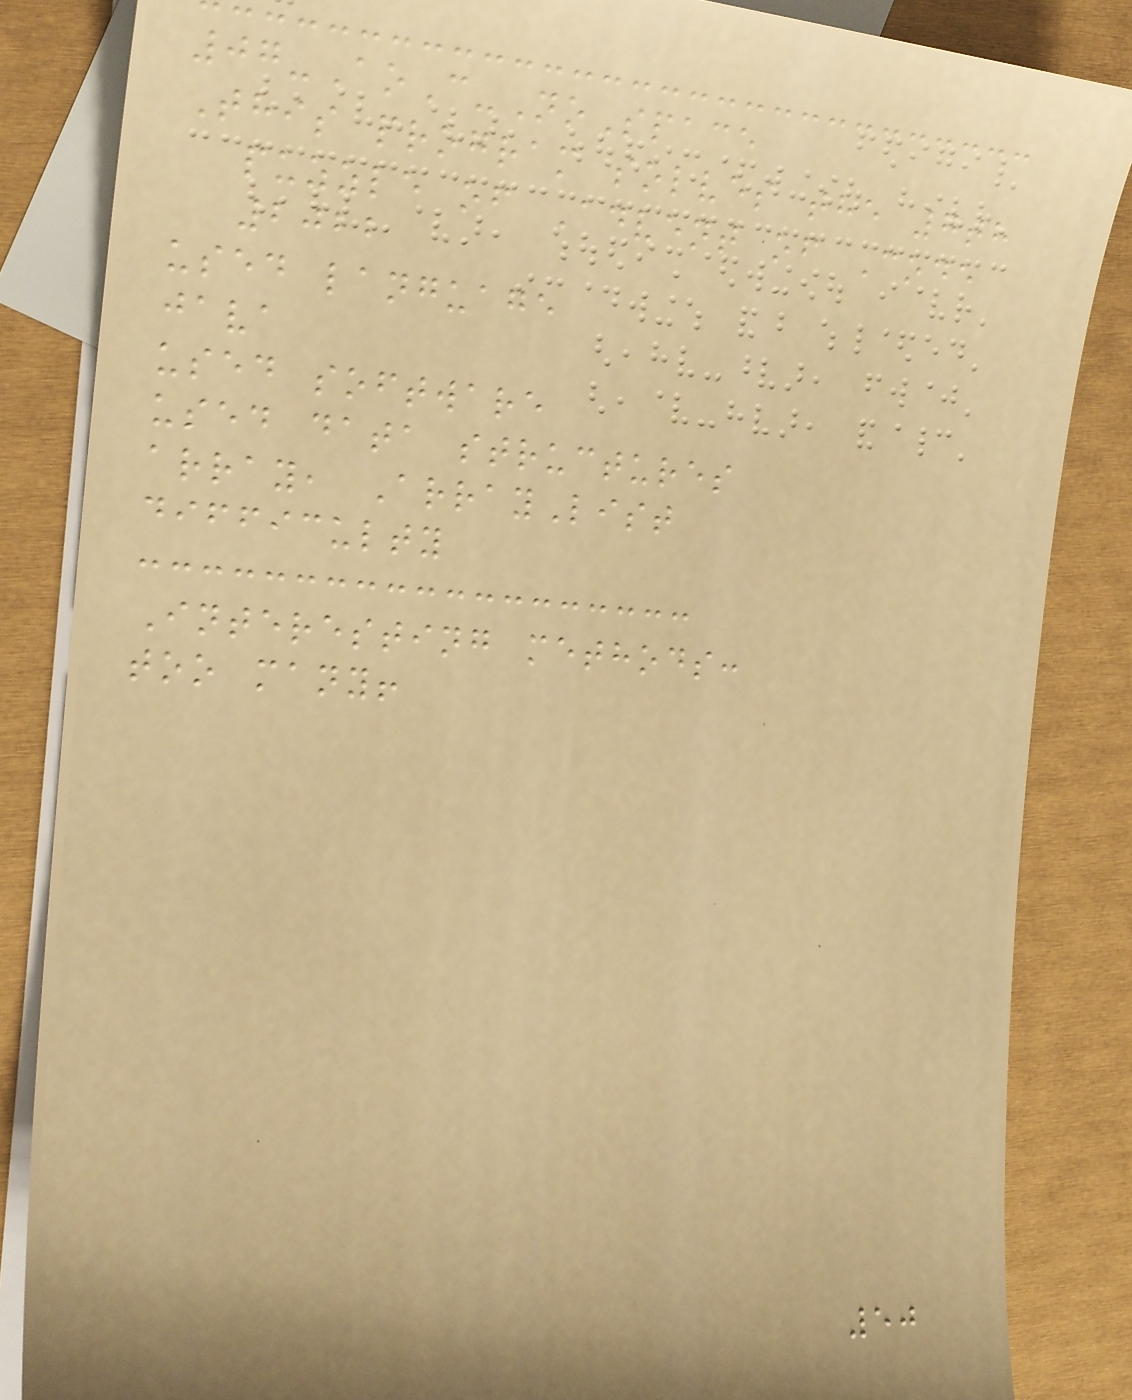07-AoC-NoSpace
This program solves the 7th
puzzle of Advent of Code
2022
used language
java
used software
used data structures
array, ArrayList
difficulty
Interesting methods:
too many!
50
